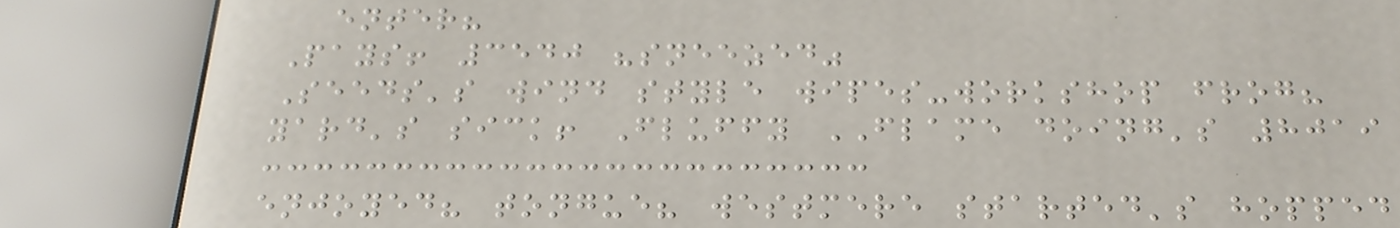enter?
Pays! 3540 "sneezed"
Seeds's wind style wipes-workshop frog?
yard's sick! Fluffy FLAME doing's 8019
enjoyed? tongue? westmere started's hopped
